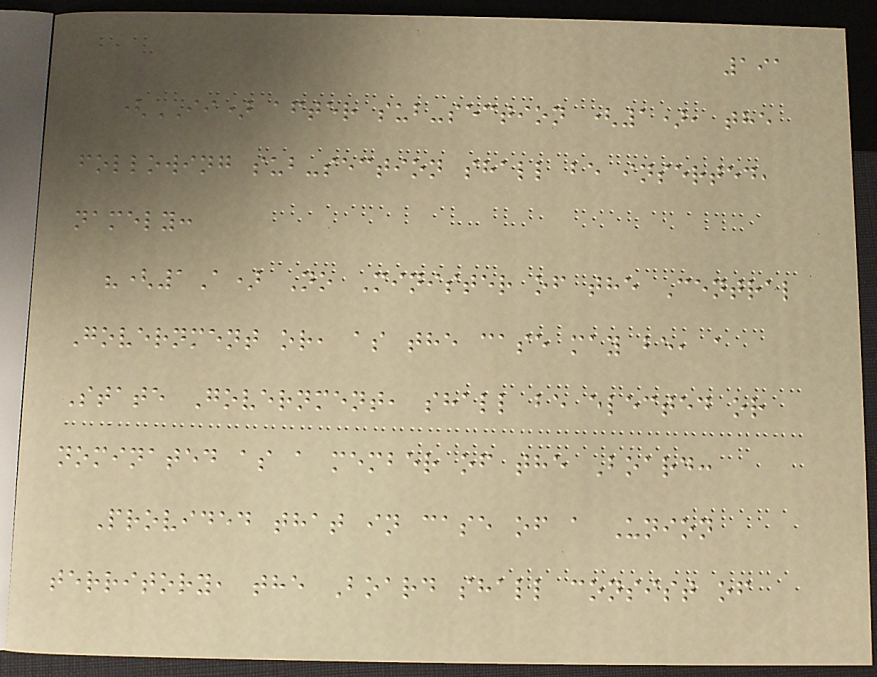191
(II) after sub-section (1), the
following sub-section shall be inserted,
namely:
"(1A) No Minister of the Central
Government or, as the case may be, a
State Government, shall be elected or
nominated as a member of the Board:
Provided that in case of a Union
territory, the Board shall consist of
